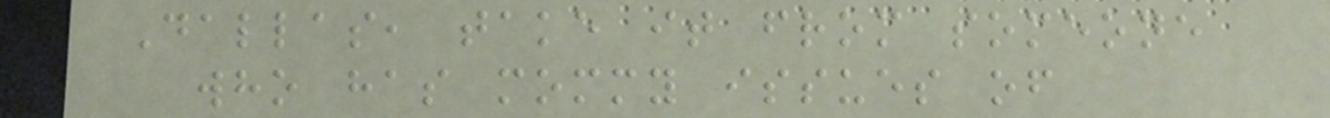Dallas, take it from someone
who has mommy issues of
